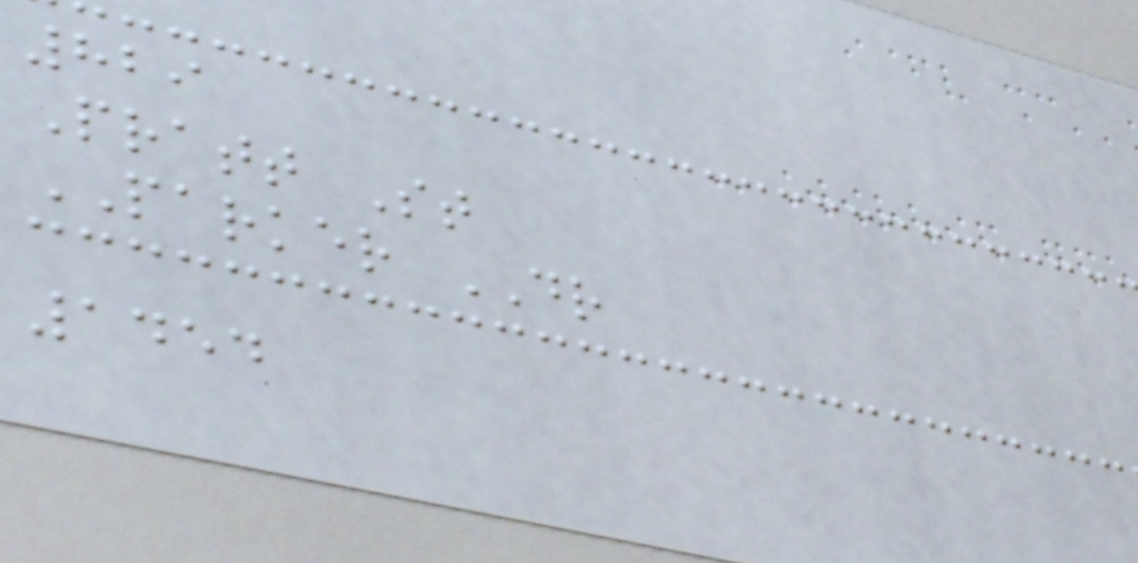829
Pratt St
PARKER DR
1454
